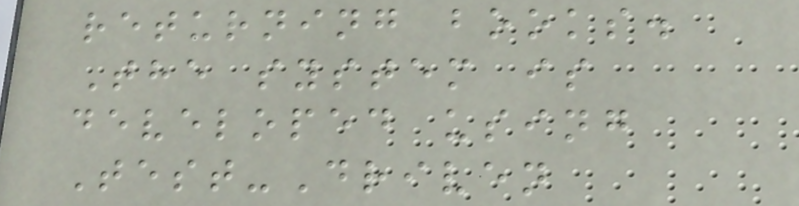returning books.
The system is
developed using
Test-Driven
